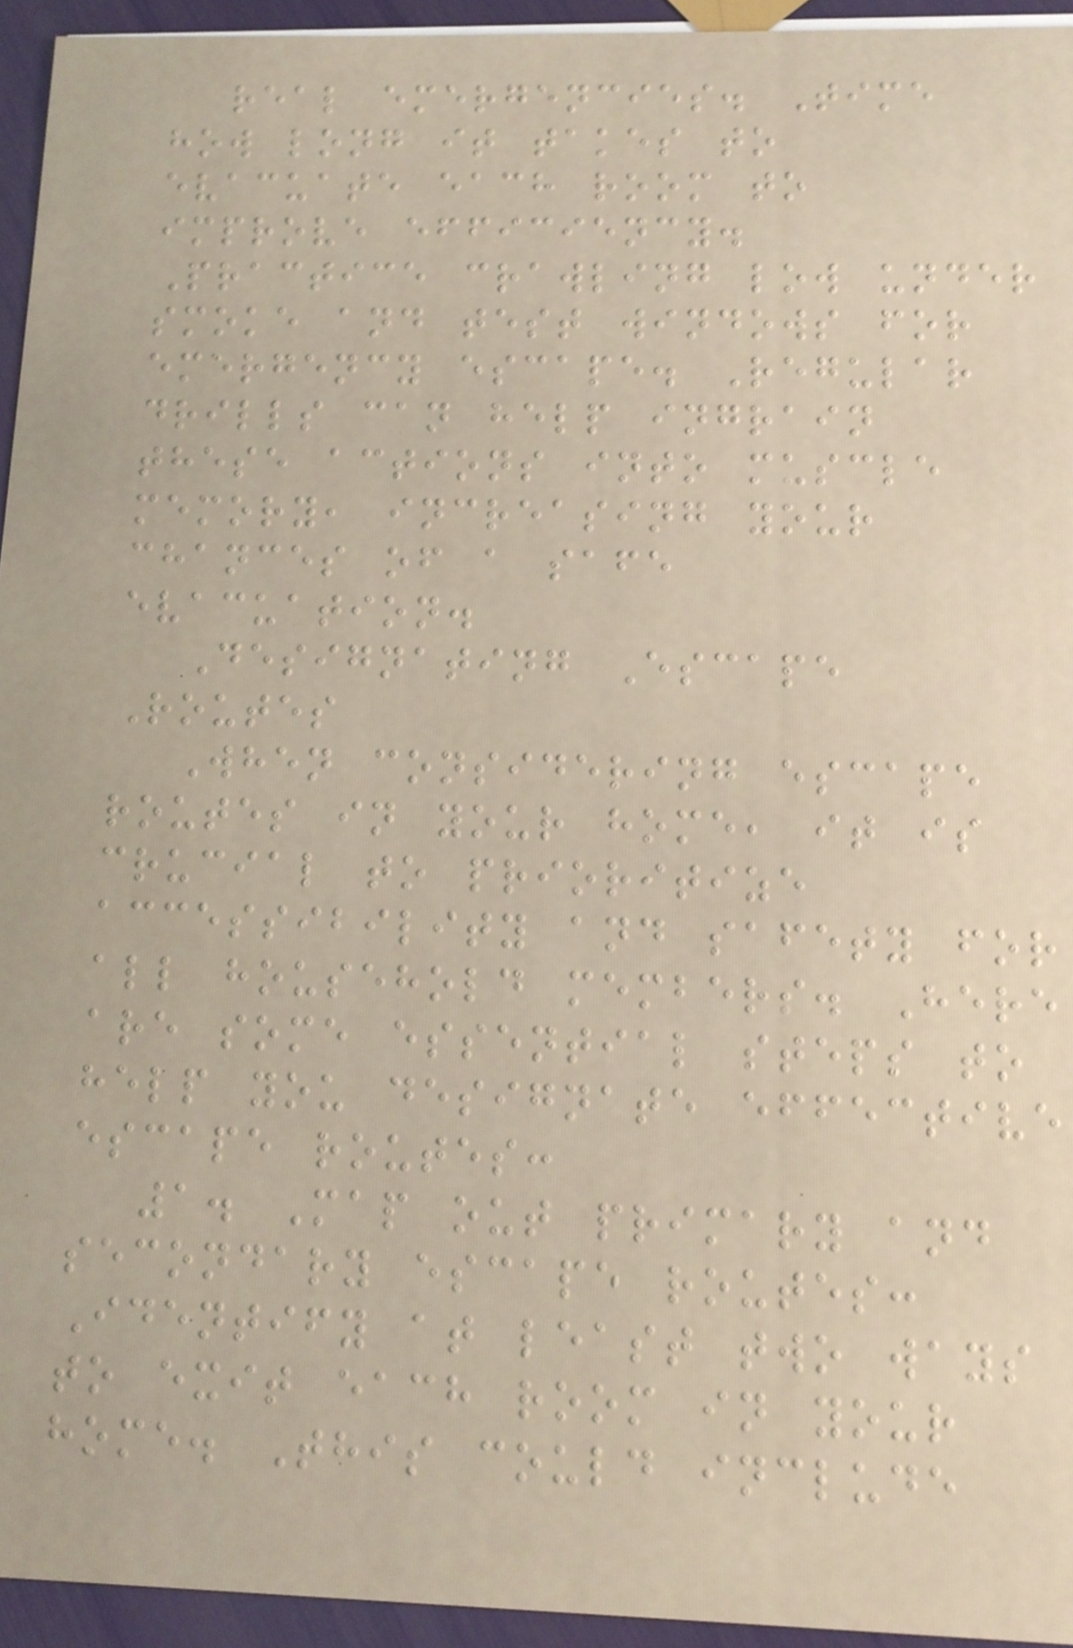real emergencies. Time
how long it takes to
evacuate each room to
improve efficiency.
Practice crawling low under
smoke and test windows for
emergency escape. Regular
drills can help ingrain
these actions into muscle
memory, increasing your
chances of a safe
evacuation.
Designating Escape
Routes
When considering escape
routes in your home, it is
crucial to prioritize
accessibility and safety for
all household members. Here
are some essential steps to
help you designate effective
escape routes:
1. Map out primary and
secondary escape routes:
Identify at least two ways
to exit each room in your
home. This could include
